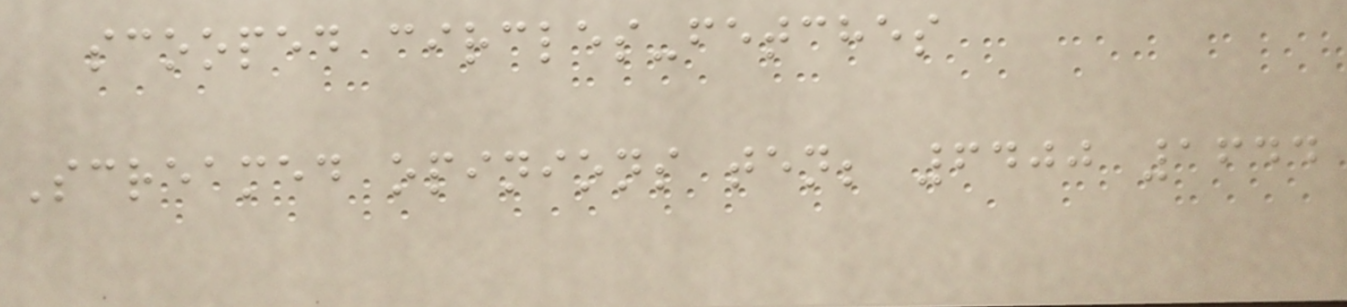scooped circles-fetches
Screamed opinions ten; 6400 1644
